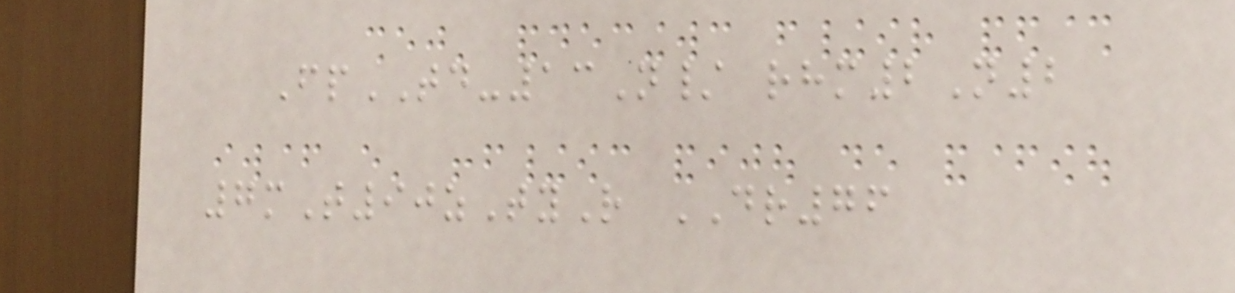FpTD-13N/ rhm2N2
7mT90zTyR DR76
